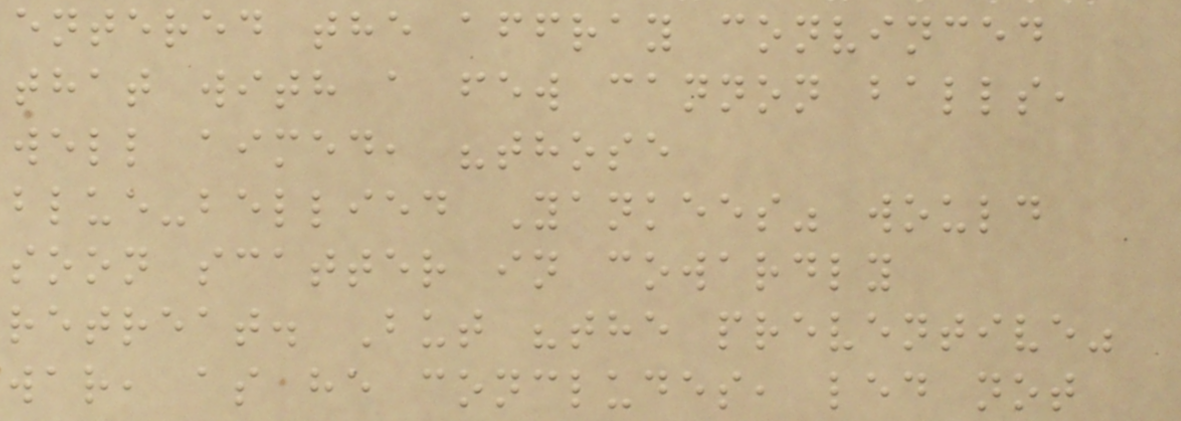entered the affray convinced
that with a few cannon balls,
well aimed, "those
blue-bellied Yankees" would
soon scatter in cowardly
retreat. But "the preventive"
war, as he concludes, led not
